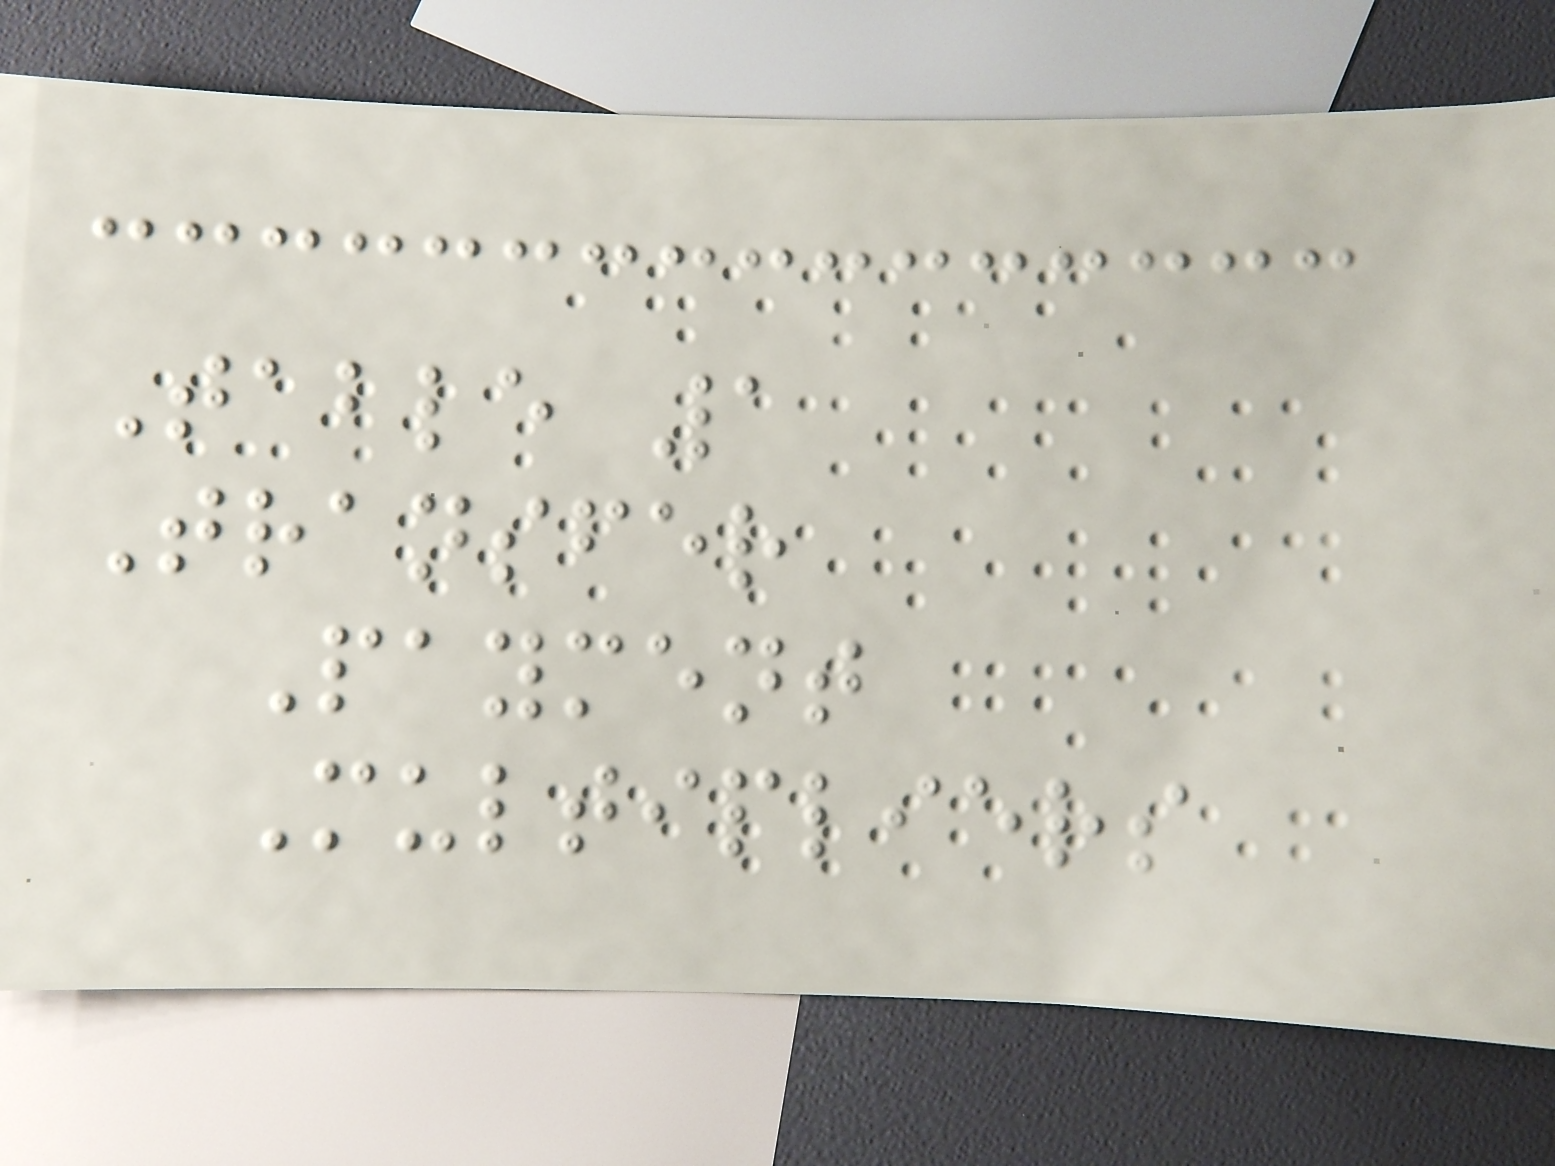Table 1
Transfer
Payment
Multipliers
